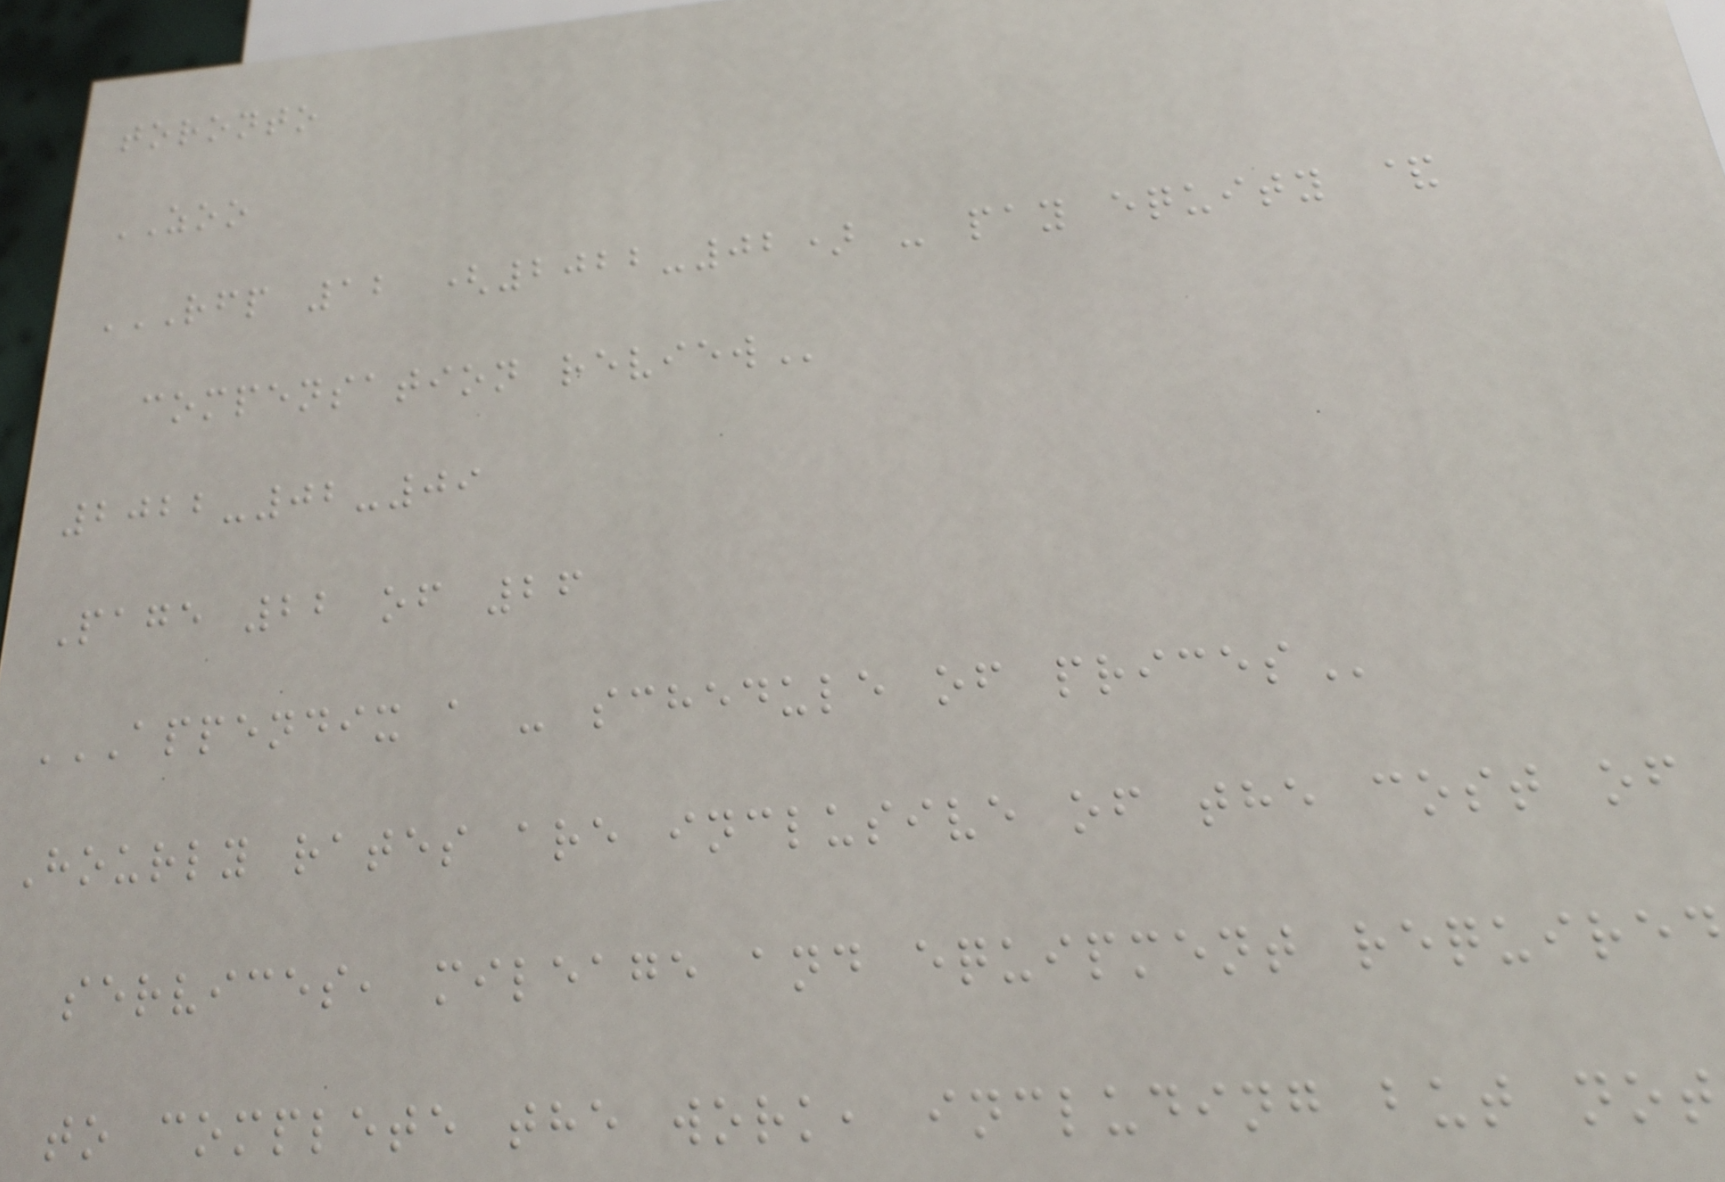toronto
ZOO
RFP 12 (2022-02) - PAY EQUITY &
COMPENSATION REVIEW
2022-02-09
Page 22 of 26
APPENDIX A - SCHEDULE OF PRICES
Hourly rates are inclusive of the cost of
services, mileage and equipment required
to complete the work, including but not
